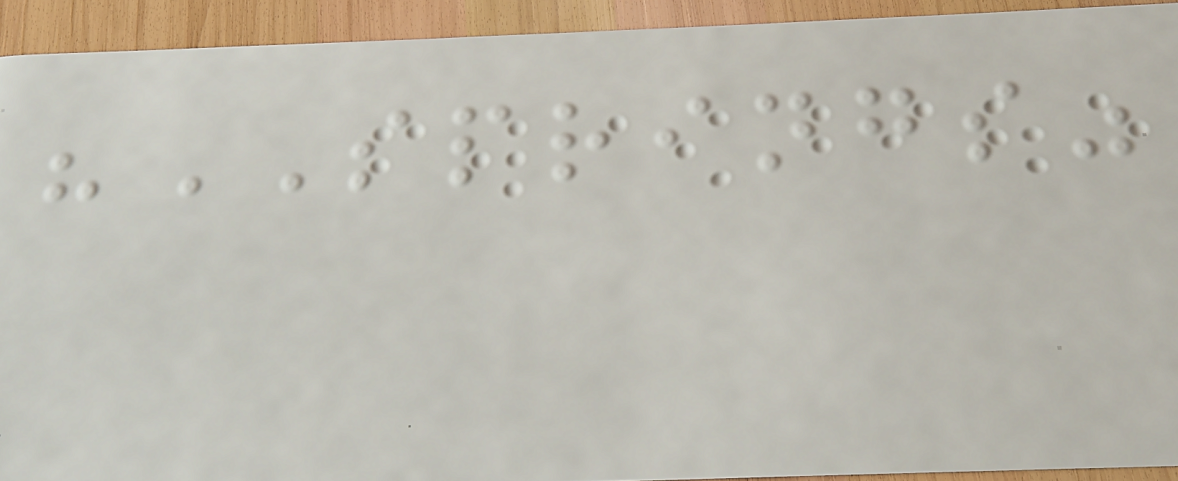"SPRINGS"
